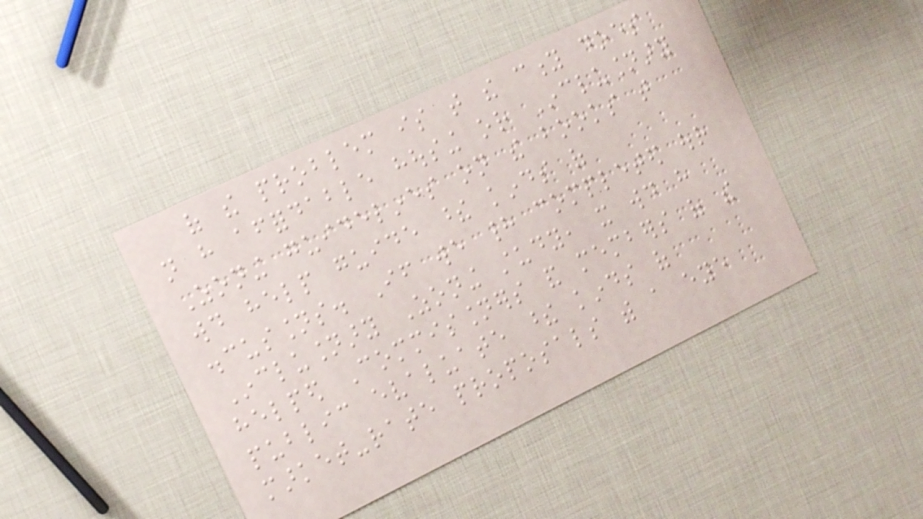of the problem is that the city does
not have affordable housing or Inclusionary
Zoning guidelines on the books that
would help guide these kinds of
discussions. If we had completed our
Inclusionary Zoning study, it would have
helped Commissioners and members of the
public evaluate these kinds of
market-rate proposals with a eye
